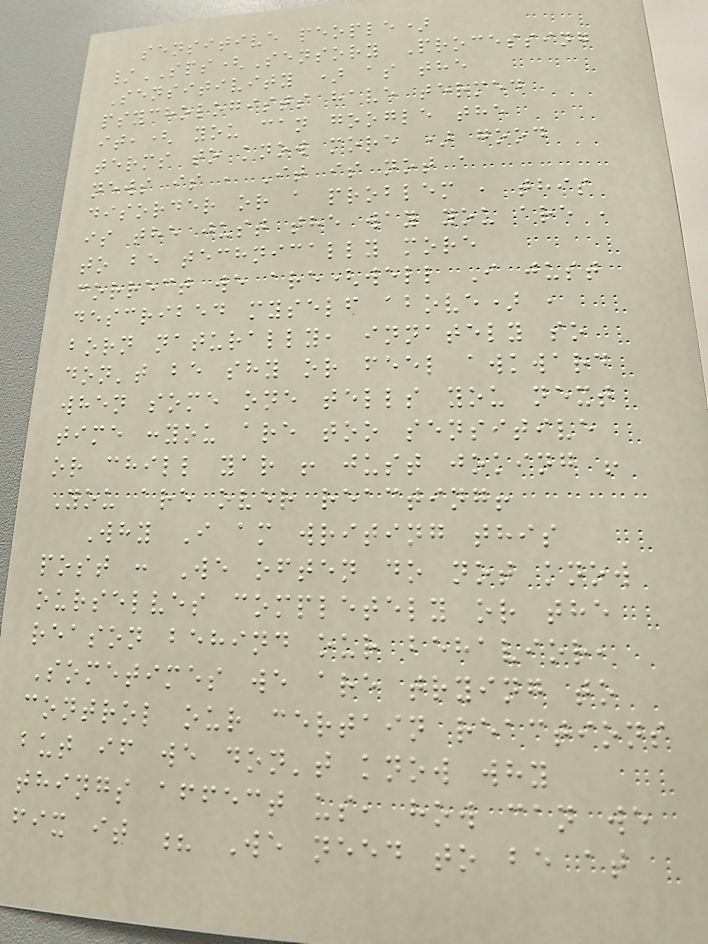sensitive people)
/SPS(Sensory Processing
Sensitivity ) as the
psychologists have termed
it,( you can google the
terms to know more ) good
news is , It is not a
disorder or a problem , this
is the just the way you are ,
to be technically more
correct we are(well I just
described myself above) ,
born naturally, innately so
don't be shy or feel awkward
when some one tells you next
time :you are too sensitive
or chill yar ! just joking !
You are over reacting!
Why I am writing this
post : We often do not know
ourselves completely or the
reason behind our behavior,
Sometimes we are trying to
control our certain reactions
but if we don't know why
things affect us, how can we
fix it ? We need to be at
